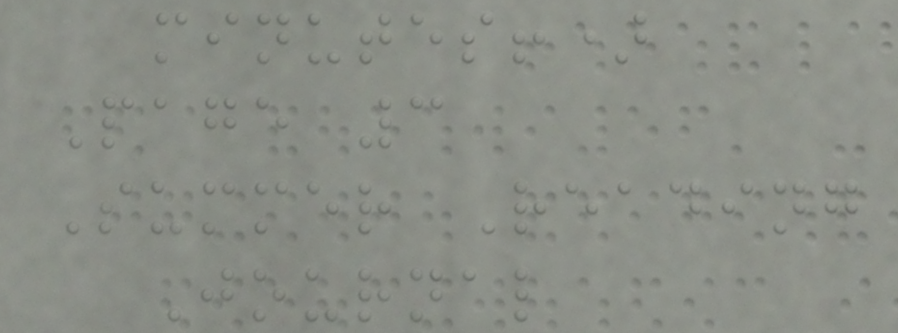minutes!)
Page 3
Summer Reading
Journal
